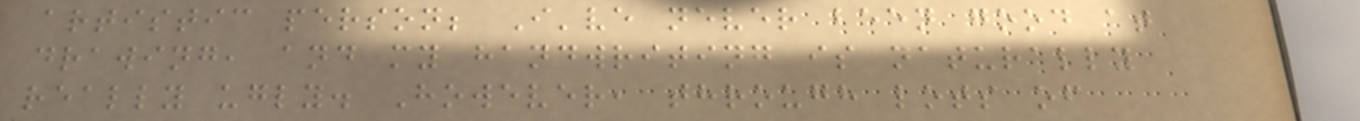artistic person; I've never been good at
drawing, and my handwriting is naturally
really ugly. However, through lots of
